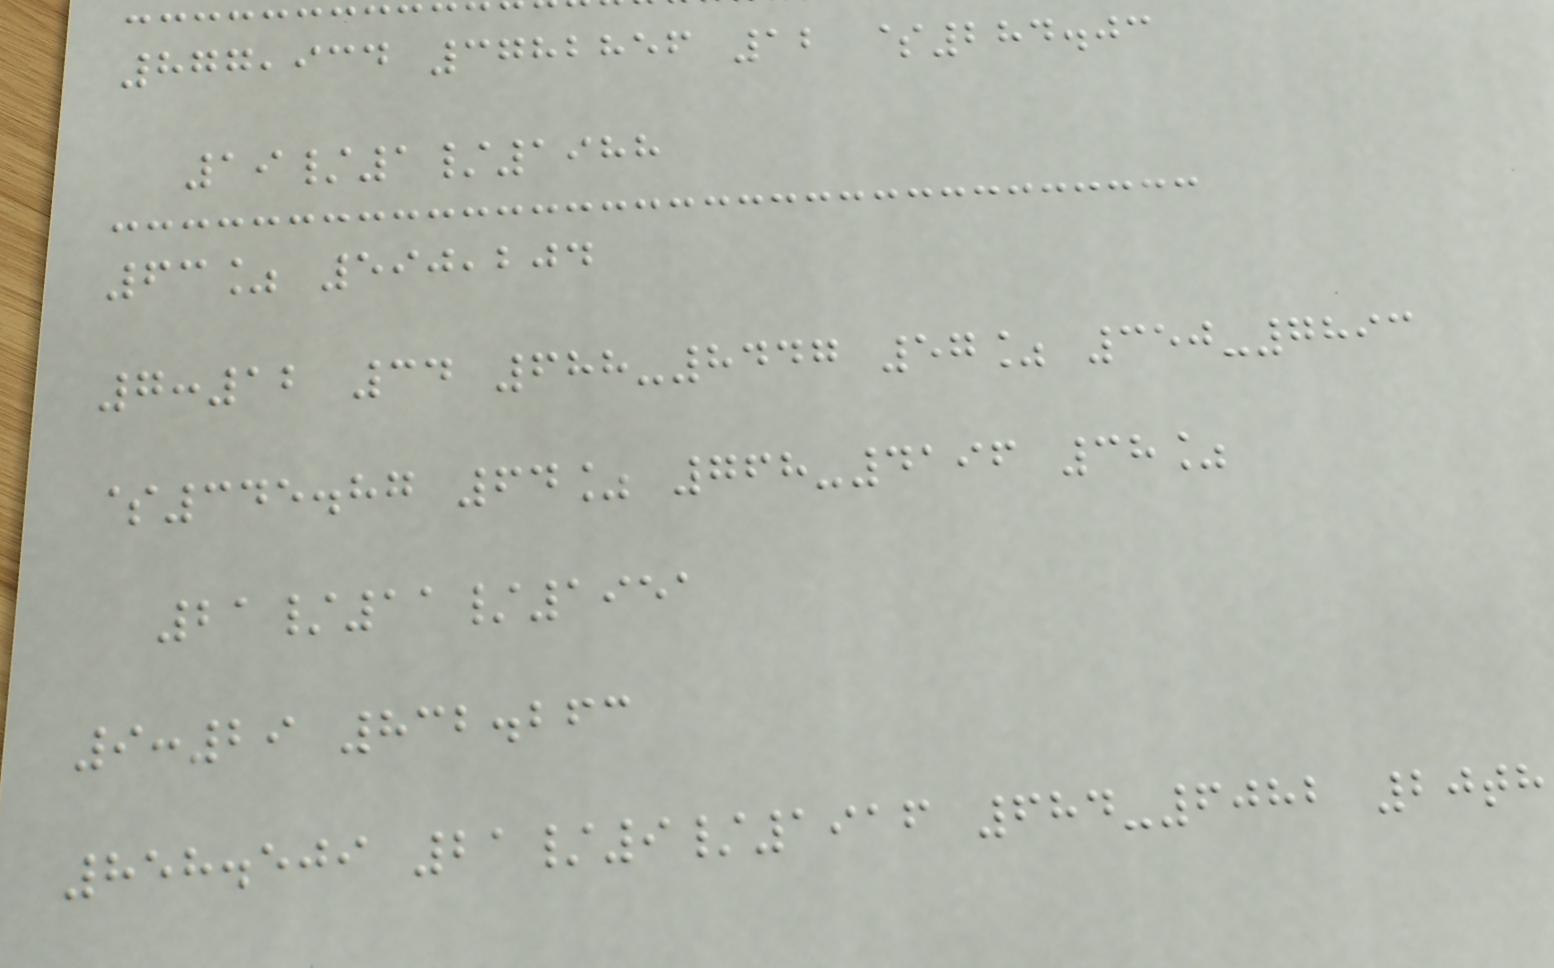877,934 3782856 12 $284.03
19/1/1988
63% 590,204
7:12 34 688-8447 57% 350-7893
$345.87 64% 768-4196 38%
21/11/1951
9:29 832.263
858.509 21/9/1916 684-6082 20th
